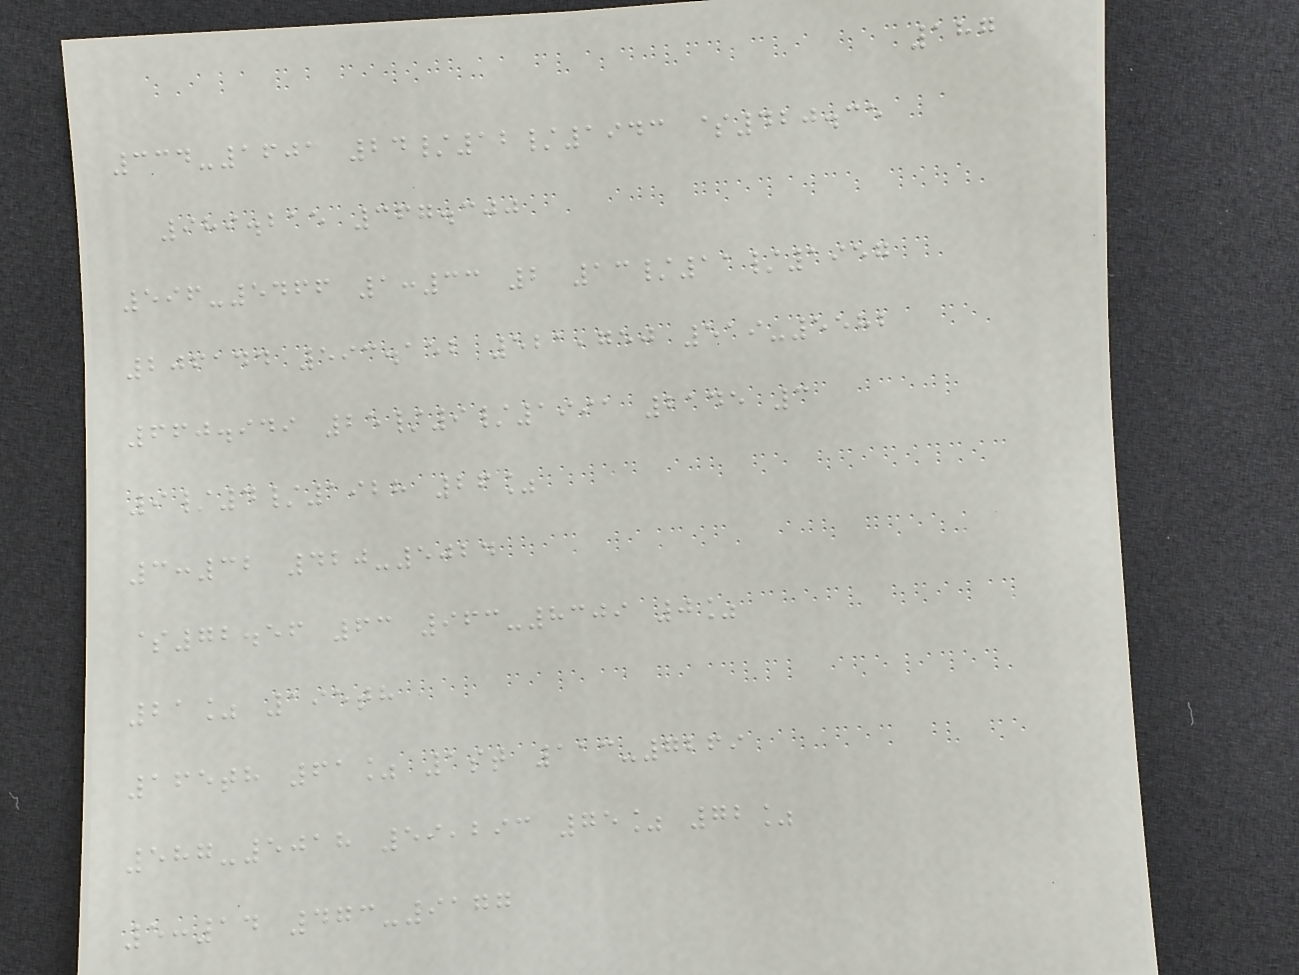187
334-1601 24/12/1943 $420.35
989.215 367.300
596-5466 1:33 2 13/11/1957
206144 593.152 521,750 519-5582
660.949 25/9/1991 2145 3
9/4/1928 26%
3:32 420-5024
$72.56 63 963-8309 0%
21% 195th
165th 61% 1st 113-7269
587-5018 59,293 75% 72%
5:14 473-9177
